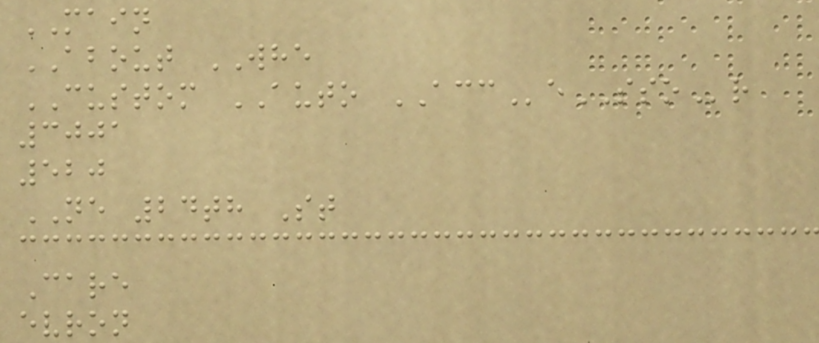MAIN
ABOUT WHE
CUSTOM AUTO ACCeSSOr
3001
520
NE 24th St
Care
evron
